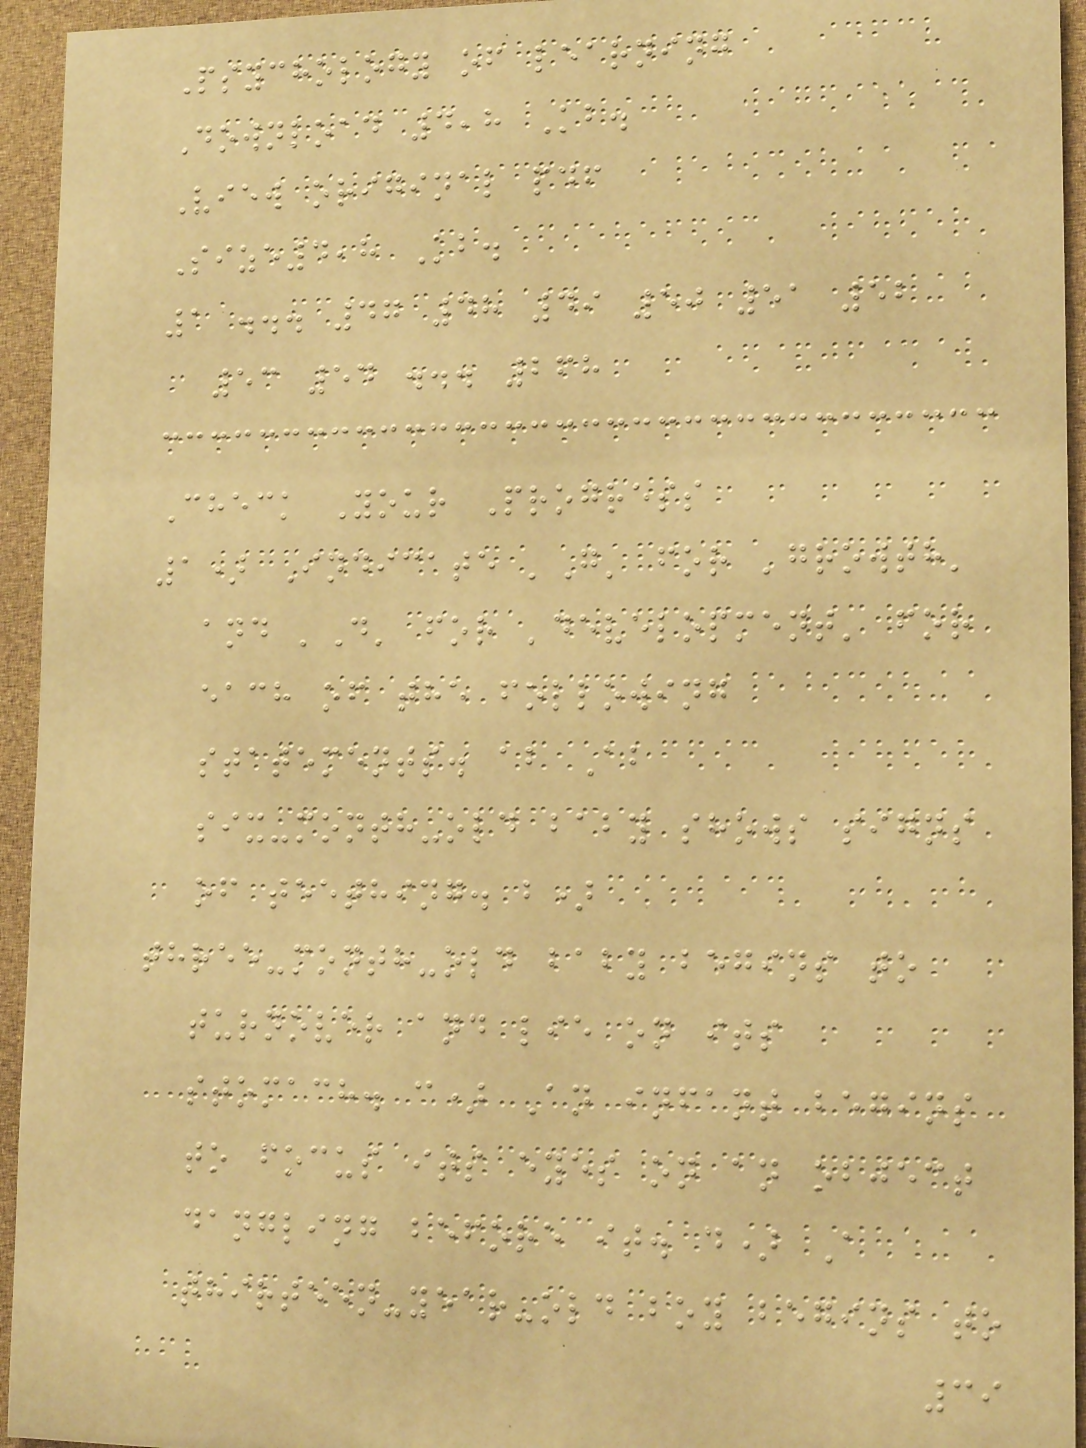Psychology of learning
Download 4,8 Kb.
View original pdf
Size4,8 Kb.
1 ... 47 48 49 50 51 52
53 54 ... 268
Check Your Progress
1) Indicate 'G' for 'growth'
and 'D' for 'development' for
each of the following
statements. ab Ab
six-month-old baby shows signs
of teething. b)
three-month-old baby begins to
turnover and lie on its
stomach. c) An infant begins
to focus its eyes on an object
dangling before it. d) A
thirteen-year-old boy begins to
39
